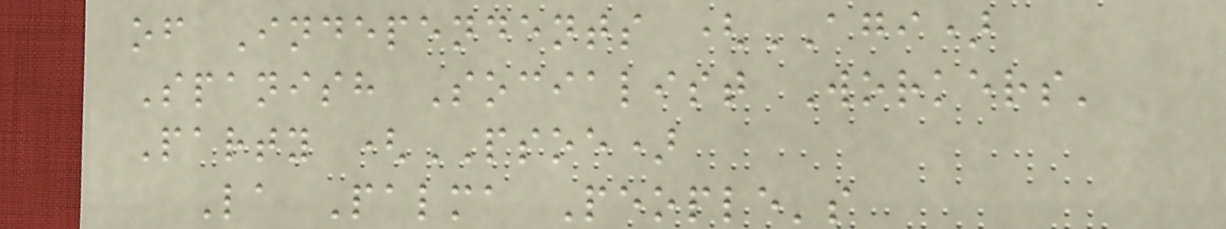of Independents (AGI)
Spanish Socialist Workers'
Party (PSOE)
La Palma People's
